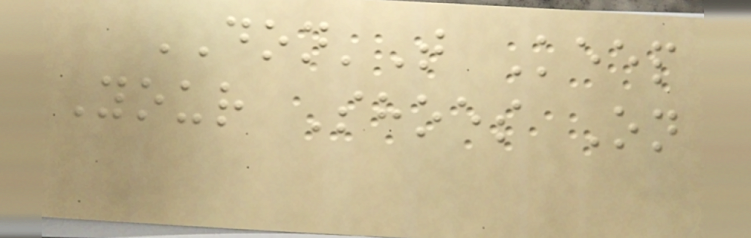DON'T Keep
Your Shoes On
